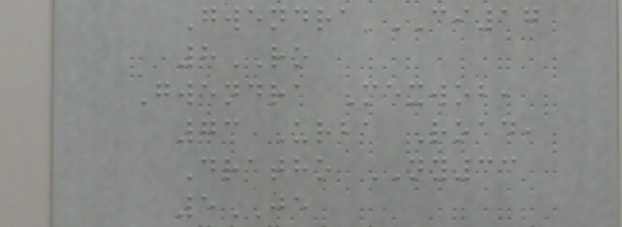Gwendra CI17
8RO
Gwendra Mexwob,
73 Urba Road,
Dratho NY33
5JE
